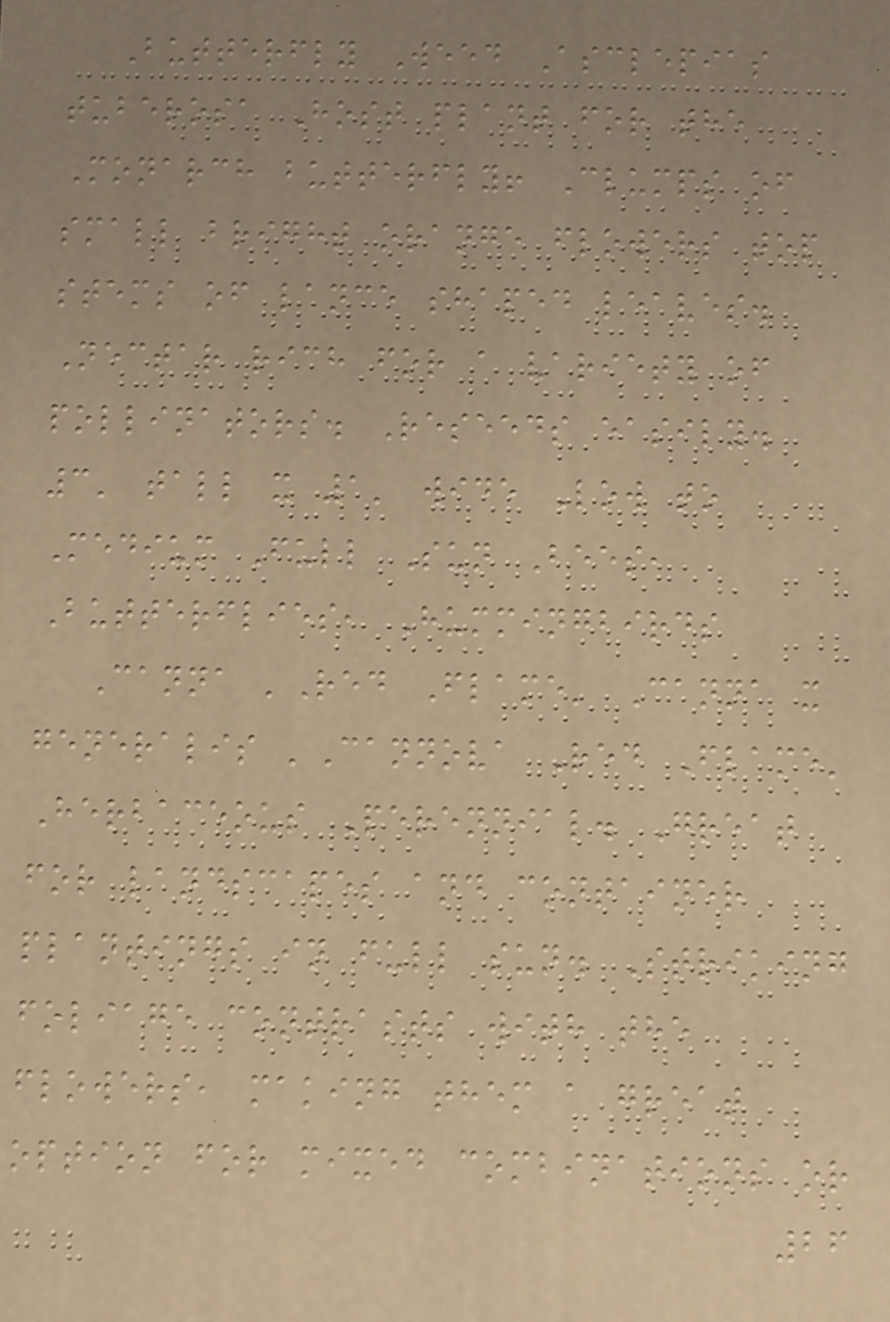Butterfly Weed Asclepias
tuberosa Host plant for the
Monarch butterfly! Clumps of
small bright orange flowers top
stems of lance shaped leaves.
Nectar rich for a variety of
pollinators. Reseeds easily.
3' tall x 1' wide Low to
Medium Full Sun Bees,
Butterflies, Hummingbirds
Canna 'Red Flame' Canna x
generalis 'Cannova Red Flame'
Herbaceous Perennial. Great
for landscapes and container
plantings in full sun. Striking
foliage contrasts with the
flowers, making them a great
option for mixed combinations or
26
